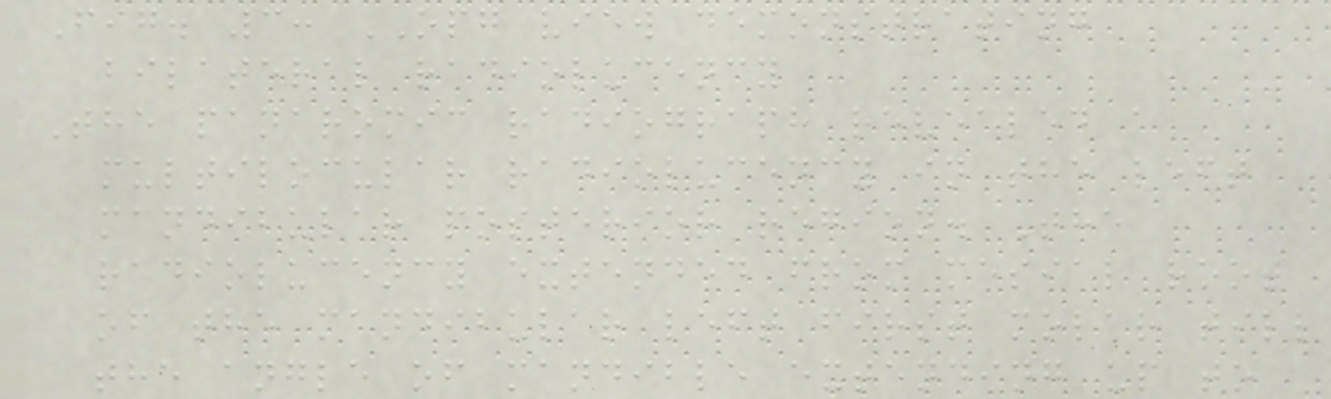Fig. 3: OPG view demonstrating
bilateral radiolucency
The panaromic radiograph revealed a
multilocular radiolucency in the left
mandibular posterior region. The
radiolucency extended from mesial root
of the mandibular left first molar till
the angle of mandible extending up to
